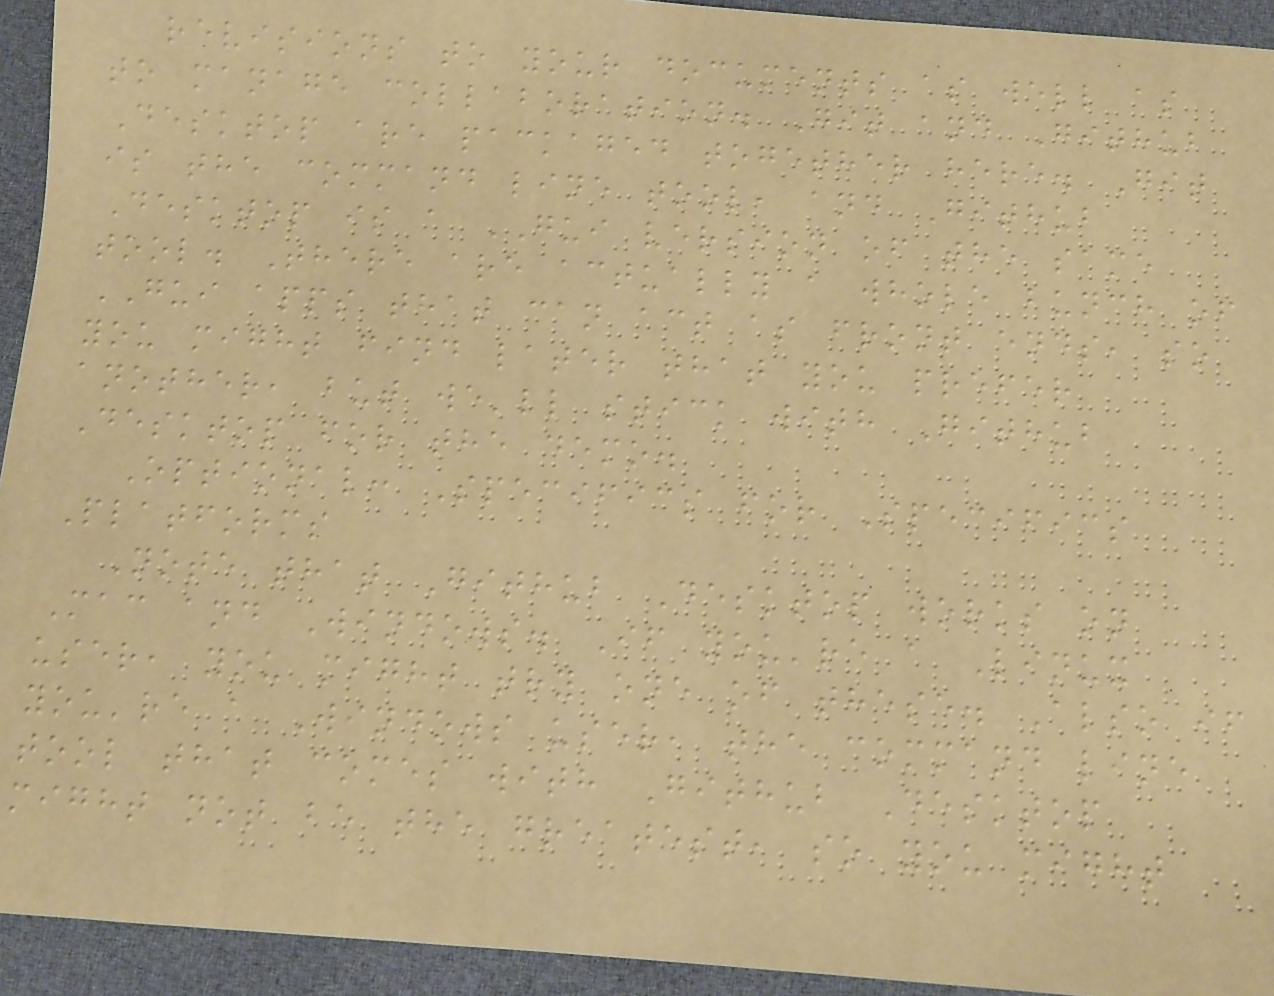revisions to your documents as well as
to manage collaboration. Git and Github
Desktop are packaged together here. Git
is the command line tool, and Github
Desktop is a GUI version of the same
tool. There are actually a whole bunch of
GUI apps that can act as front ends, so
you might find later that you prefer
another, but we'll stick with Github
Desktop for the demo.
Optional: Specifics for Specifics
Platforms
Note that Github Desktop works on
Mac and Windows. If you're a Linux
user, you might try one of these. Also if
you're a Windows user, the command line
tool that comes with Github Desktop
might not be the greatest, so you might
